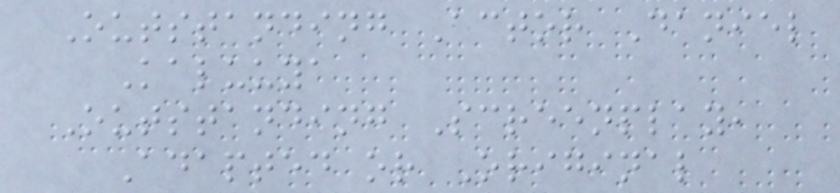Outstanding Actor Daniel
Kaluuya
Outstanding Screenplay,
Adapted or Original
